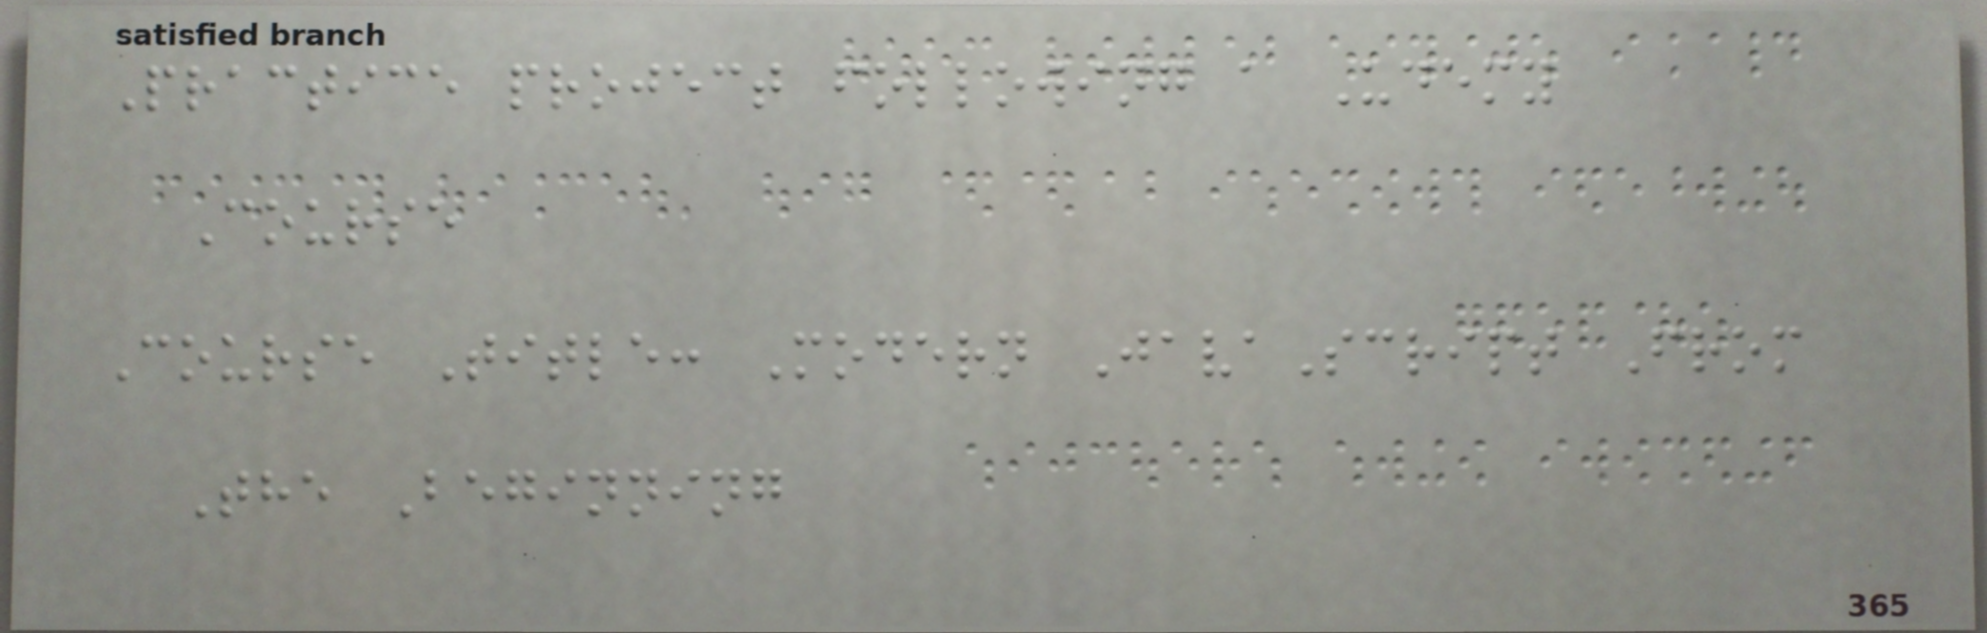Practice project following a Udemy
Course
Course Title: Modern JavaScript From
The Beginning
